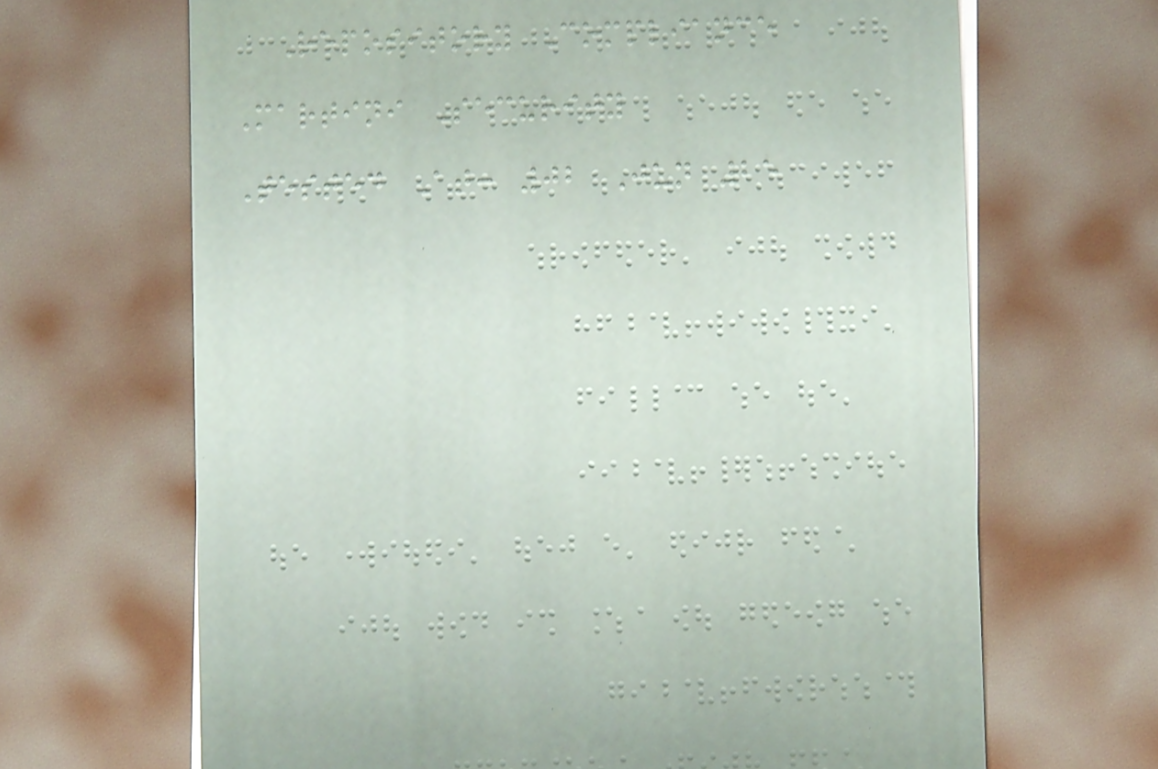Repository Compliance
Martini Security
Tested At: 02 Jun 25
